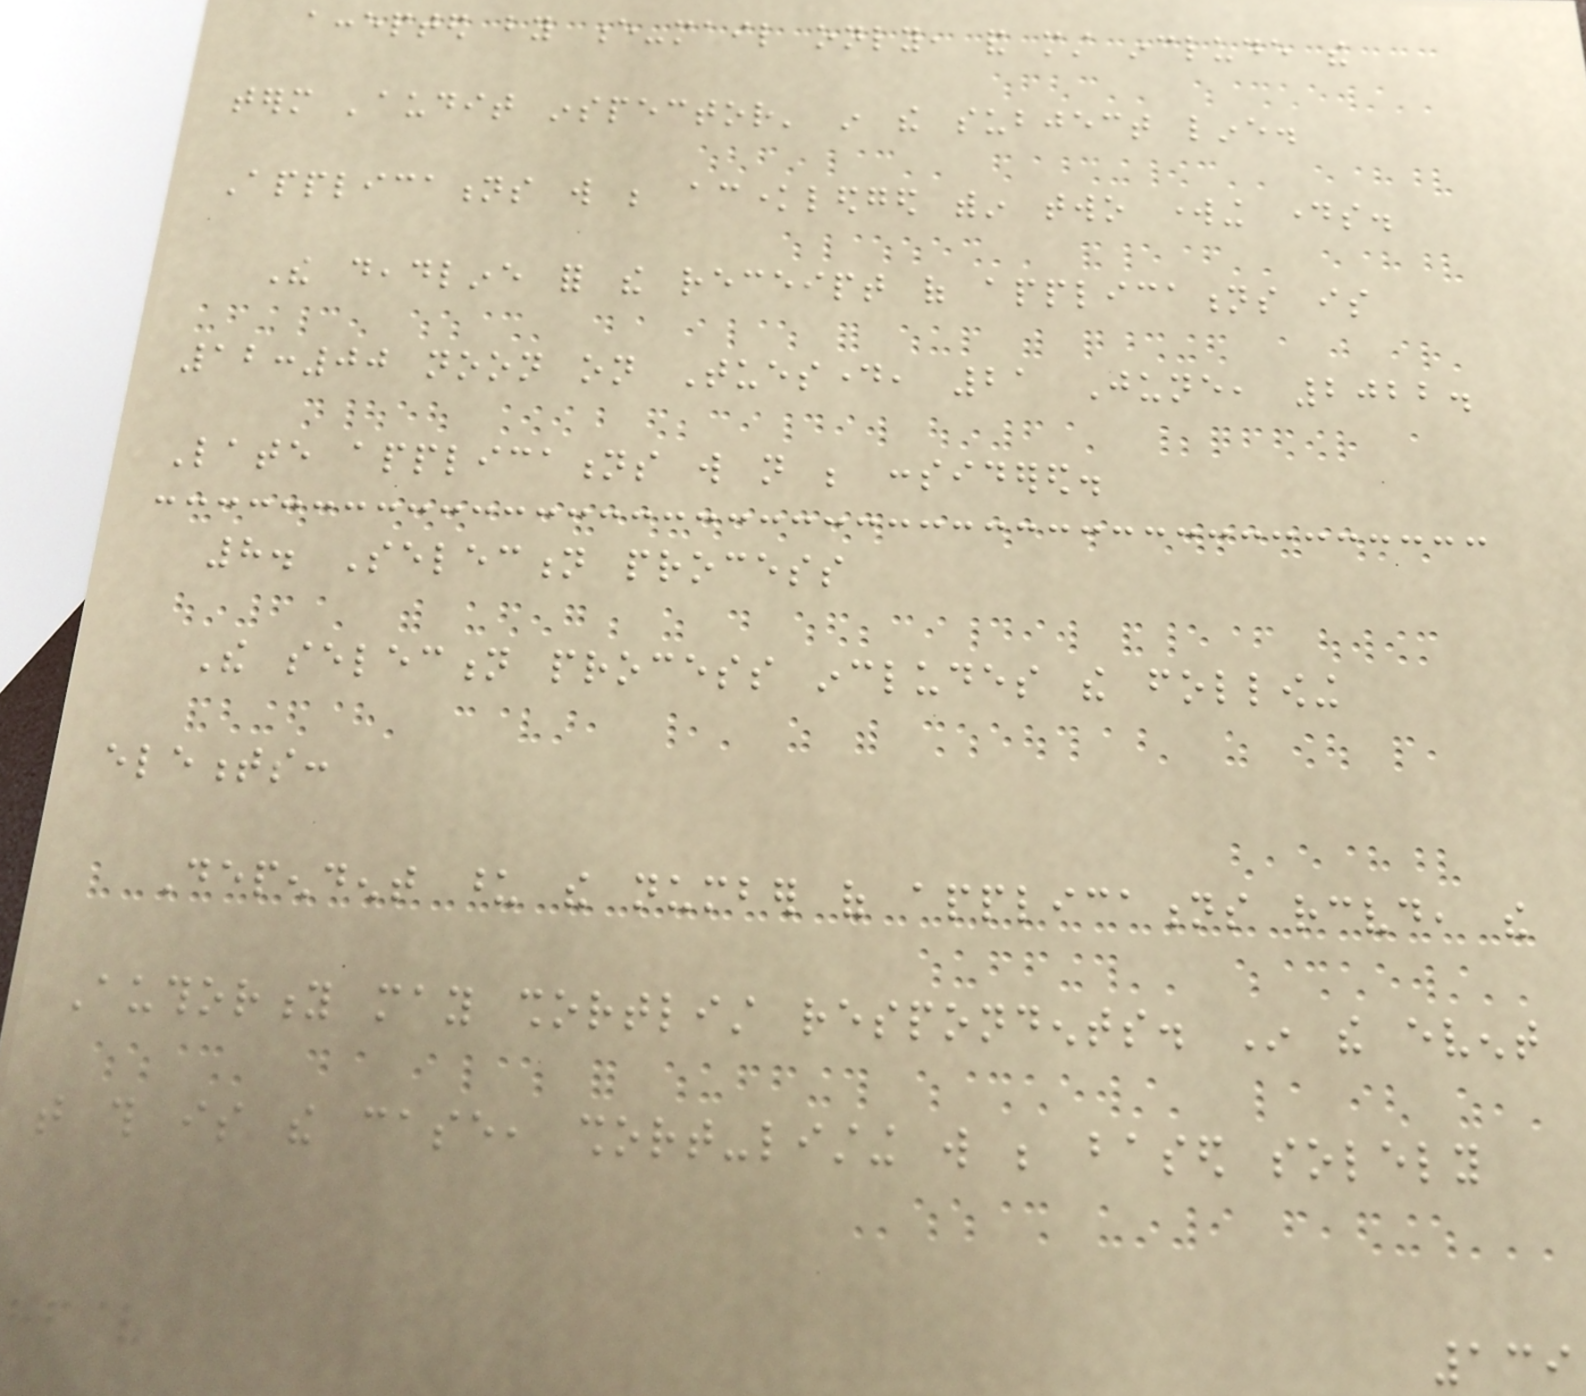accepted by e-mail only, and must include the
term 'audit inspector' in the subject line.
Applications will be acknowledged within two working days.
The deadline for the receipt of applications is
12:00 noon on Tuesday, 21 June, 2022.
Late applications will not be considered.
8. Selection process
The selection process includes the following
elements:
Dependent upon the number of applications received, the
Authority may shortlist respondents. In the event
that this is the case, short-listing will be based solely
139
